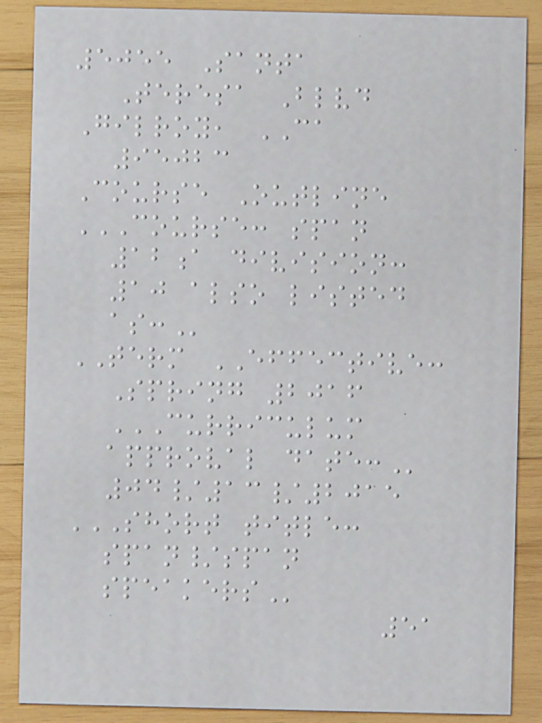5055 Santa
Teresa Blvd
Gilroy, CA
95023
Course Outline
COURSE: SPAN
12A DIVISION:
10 ALSO LISTED
AS:
TERM EFFECTIVE:
Spring 2016
CURRICULUM
APPROVAL DATE:
04/13/2015
SHORT TITLE:
SPAN/SPAN
SPEAKERS
51
